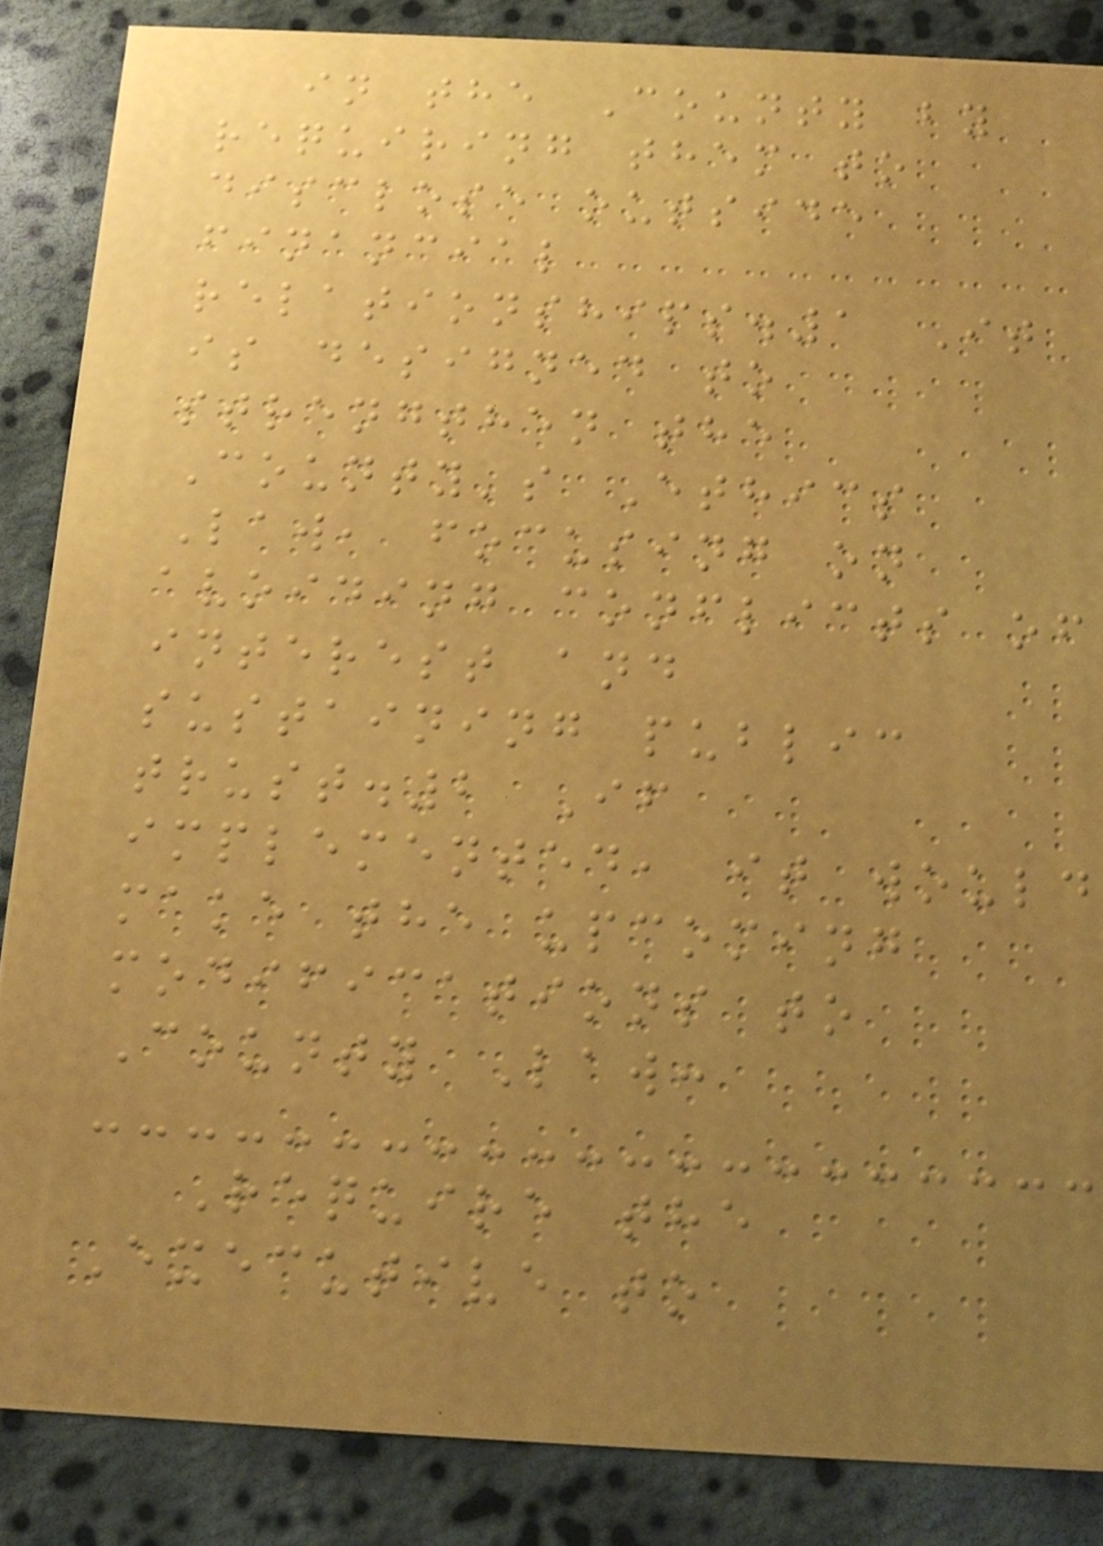in the County by
requiring them to
disclose outside
financial
relationships.1 It
is designed to
strengthen the
County's Ethics
Law, focusing on
avoiding conflicts of
interest and
sustaining public
trust.2 If
implemented, it would
make the upcoming
modifications to
County Law:
Require the
Executive to
